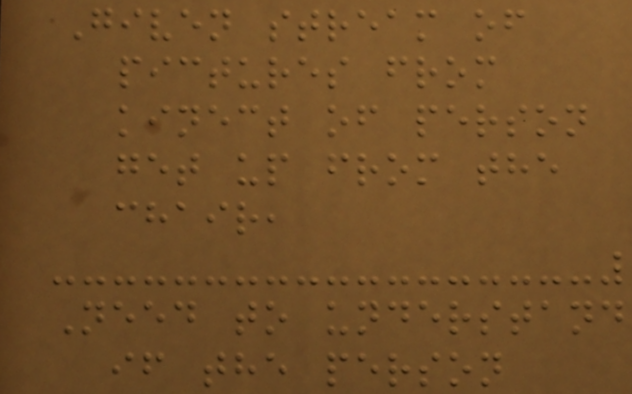Given stream of
pictures from
kinect of person
get up from the
chair,
Need to understand
if the person
